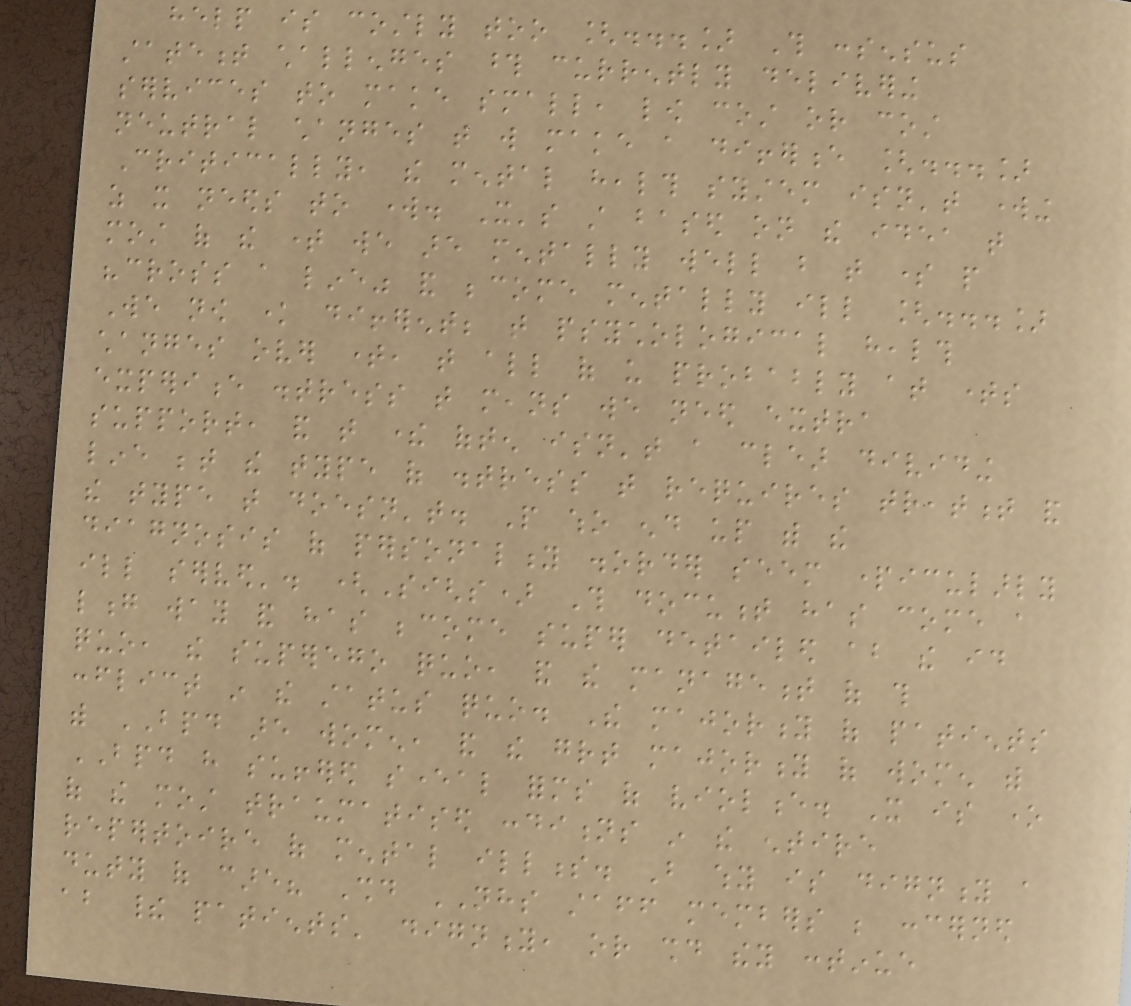help is costly too [...] This consensus
statement challenges those currently delivering
services to make small, low cost or cost
neutral changes that will make a difference [...]
Critically, the mental health system isn't working
as it needs to work. It's still based on the idea that
most of the time we are mentally well but that some people
"cross a line" and become mentally ill [...]
We now know different; that psychological health
changes over time, that all of us probably at times
experience distress that means we need extra
support, and that there often isn't a clear dividing
line between the type of distress that requires treatment and
the type that doesn't. People who end up with the
diagnosis of personality disorder seem particularly
ill served'. (Sighs) This document has come a
long way and has become super detailed about the id
quo, the superego quo, and the management of this
conflict in the status quo. The majority of patients
with BPD are women, and the great majority of women with
BPD have suffered several forms of violence. It is one
of the most traumatised conditions in the entire
repertoire of mental illness. But why is dignity a
duty of care? Should NHS staff members be concerned
about their patients' dignity, or should they continue
